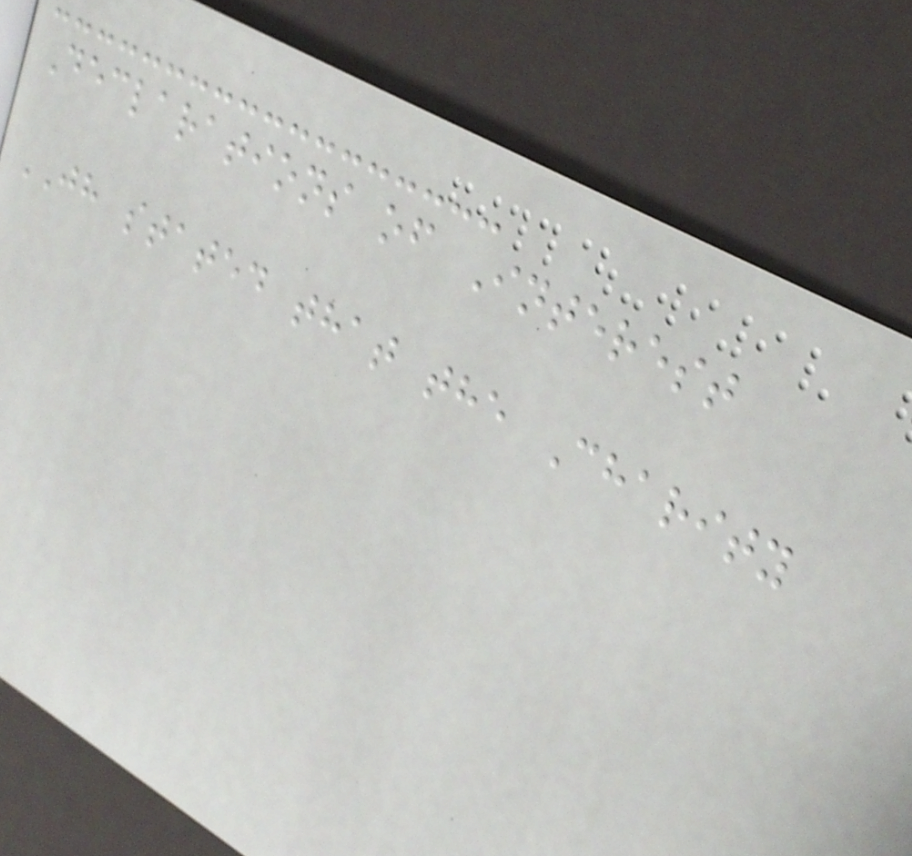Declarations of Interest
JH stated that the Charity
